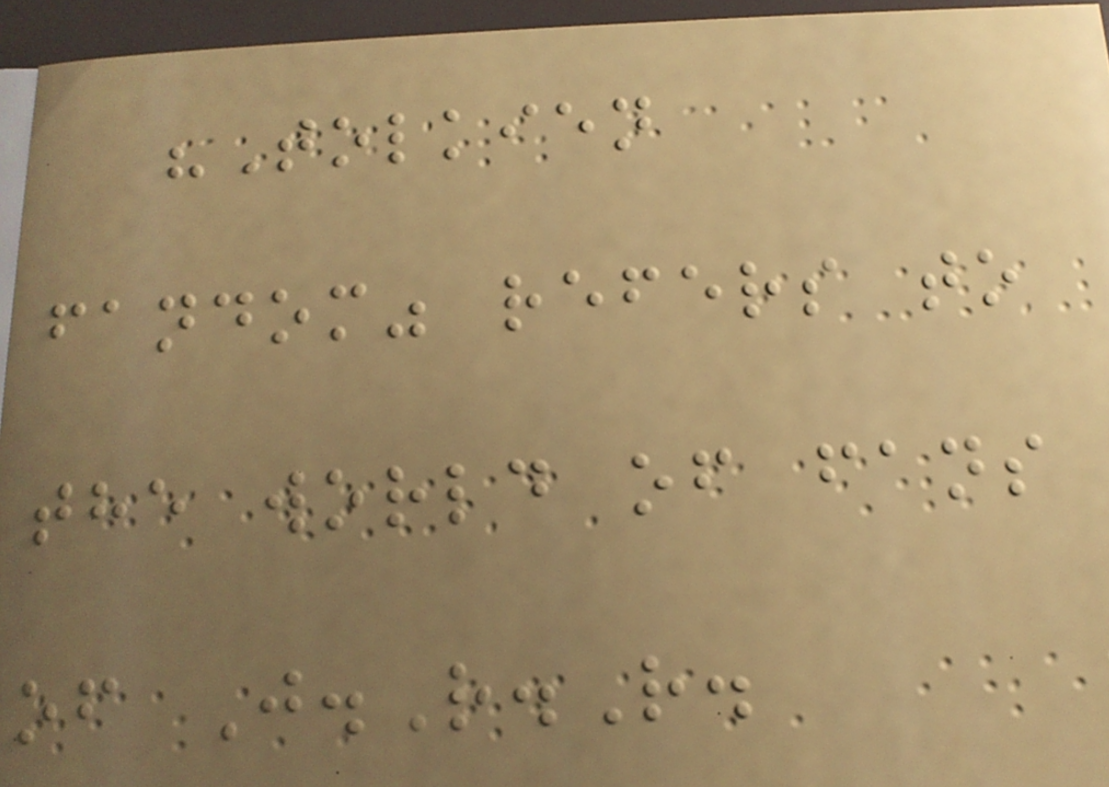"Tolkien
fandom" refers to
the world of fans
of J.R.R.
